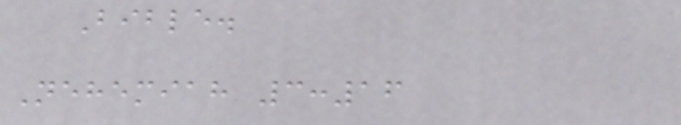Bible.
Nehemiah 3:16
